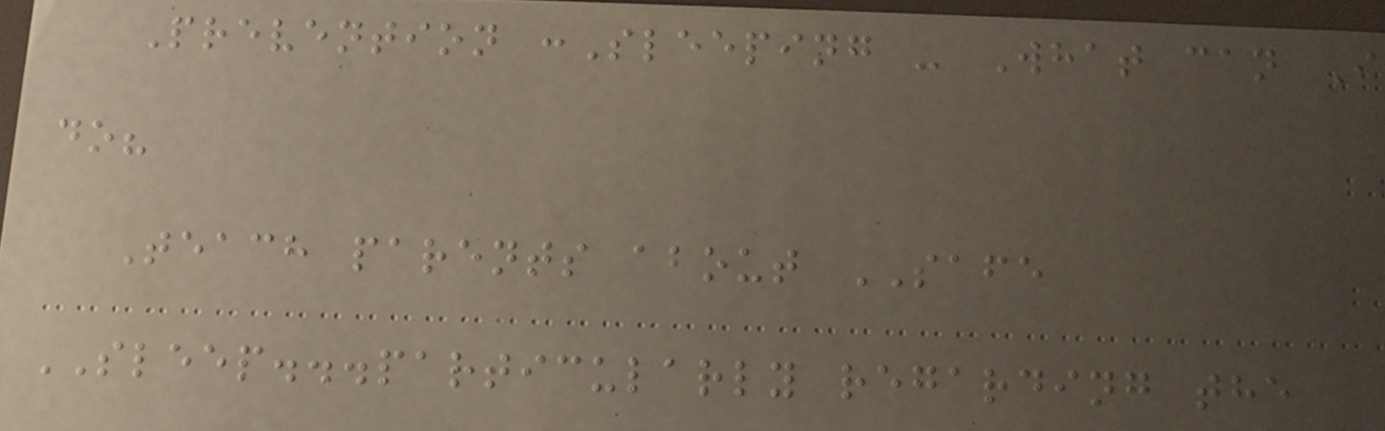Prevention :Sleeping - What can I
do?
Teach parents about SAFE
SLEEP...particularly regarding the
